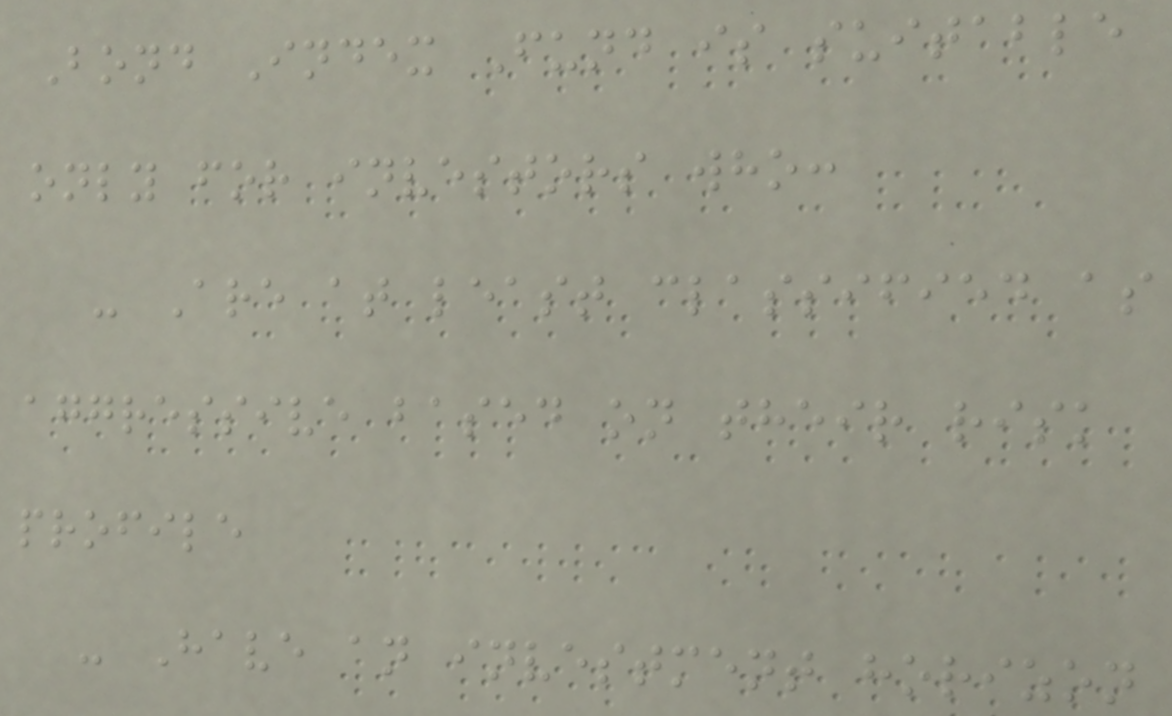Bond Index Fund is suitable
only for investors who:
- Are at least classified as
aggressive based on their risk
profile
- Have an investment horizon
